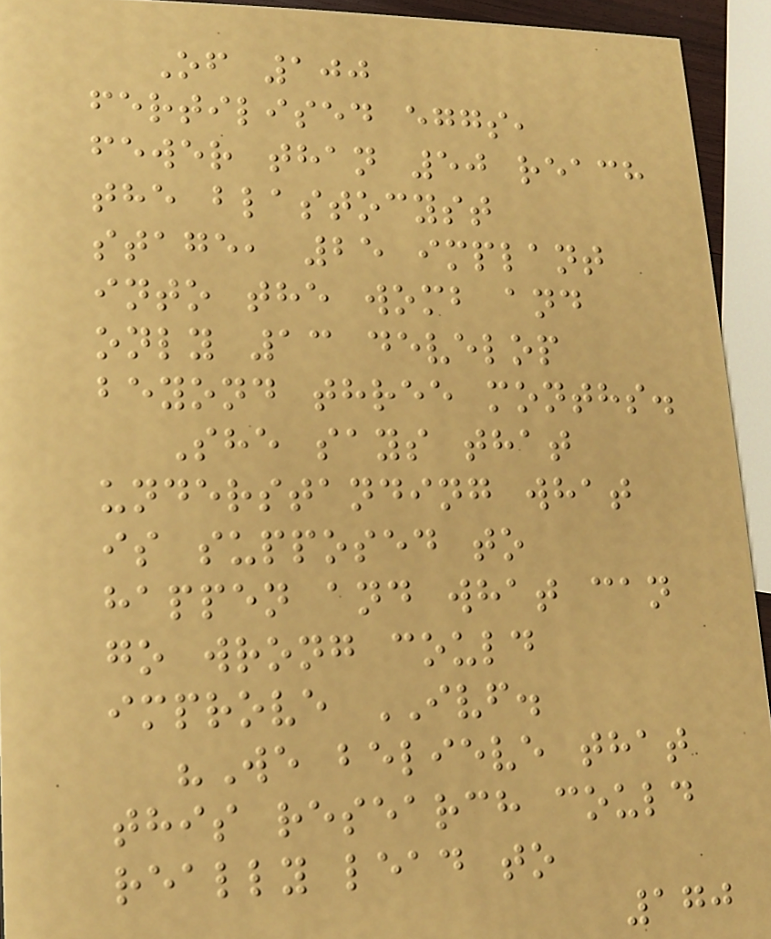Of 100
fertilised eggs,
fewer than 50 reach
the blastocyst
stage, 25 implant
into the womb and
only 13 develop
beyond three months.
She says that
understanding what
is supposed to
happen and what can
go wrong could
improve IVF.
"We believe that
this research could
really lead to
170
